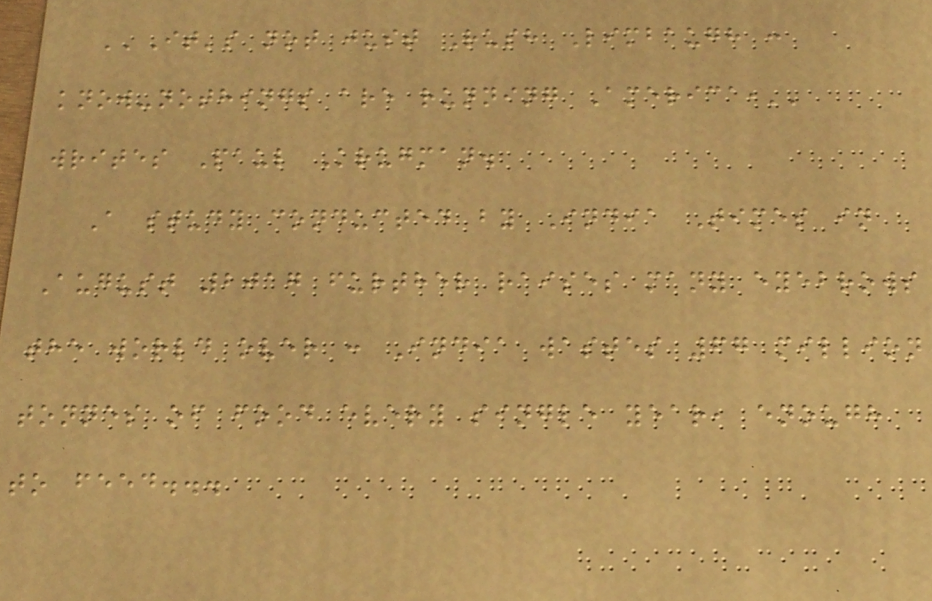''It's not just Rush Limbaugh :
know-nothings are running America,''
writes Paul Krugman.
A study conducted by India Times in
August 2017 further raises many eyebrows
the world over : India wastes 67 million
tonnes of food every single year, enough
to feed...
